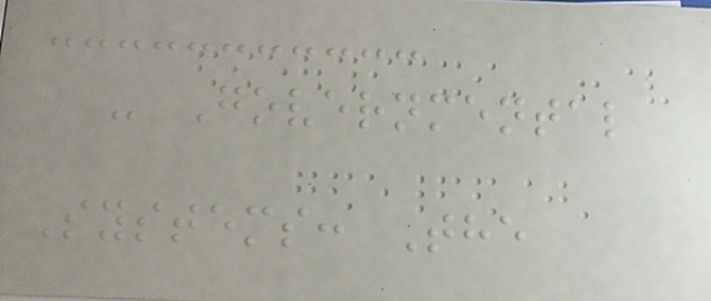- Governmental
Systems: The
